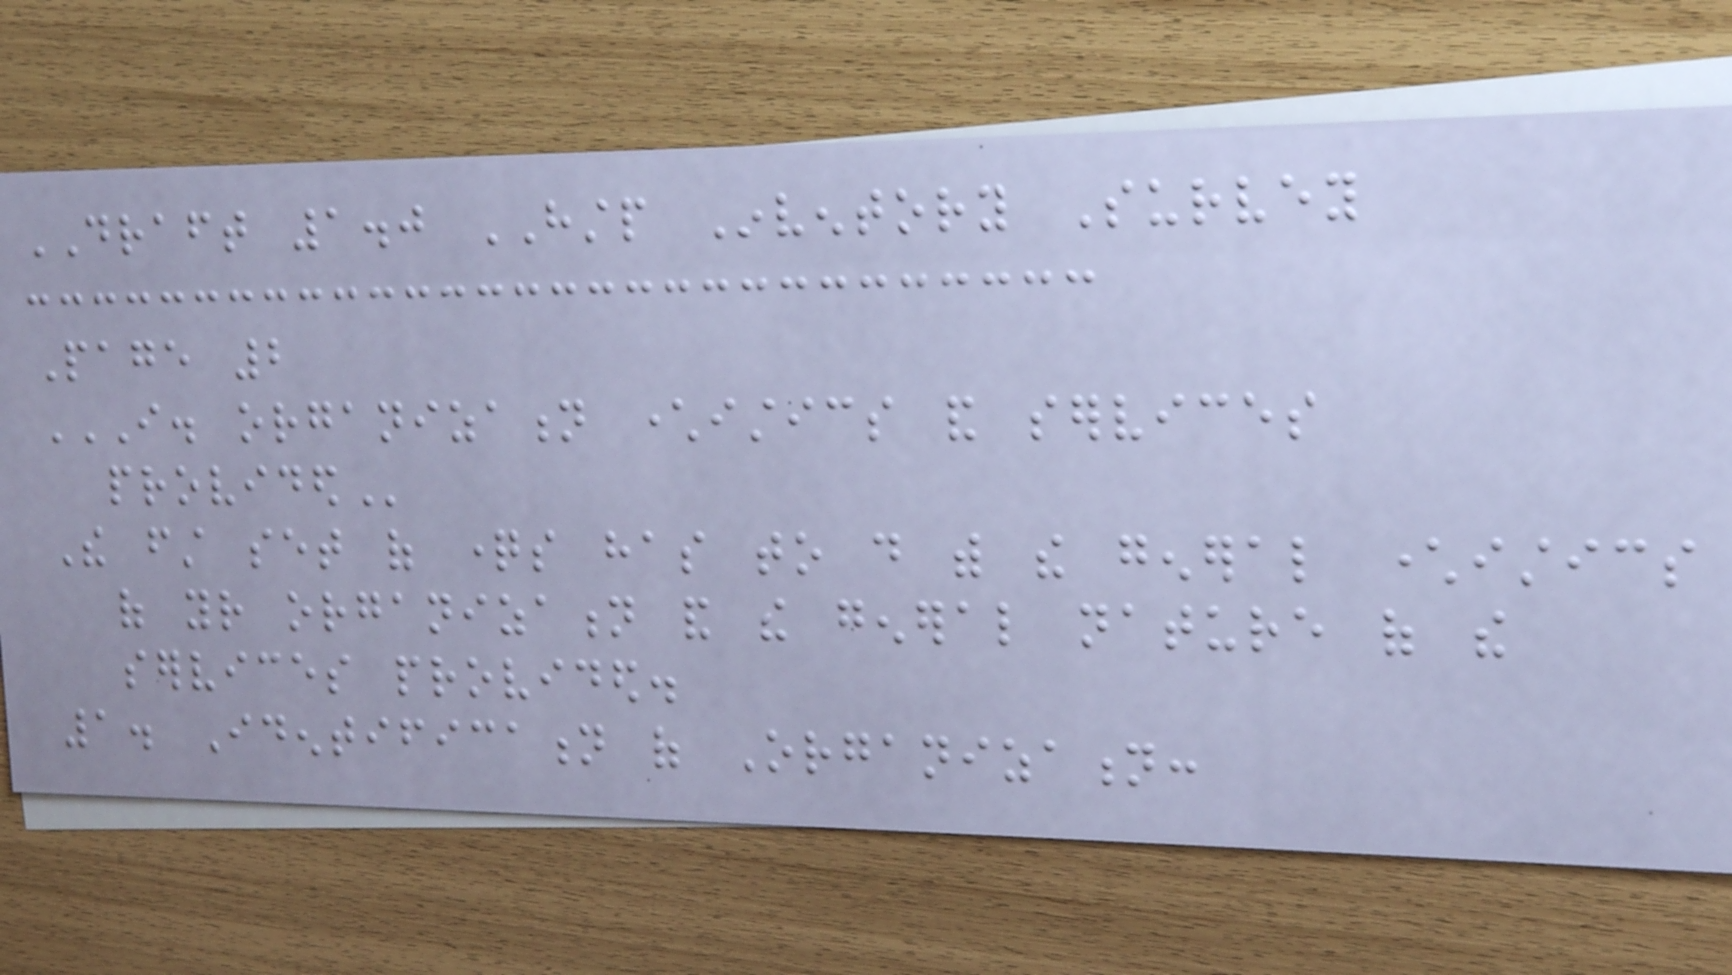DRAFT 1.0 HSTP Inventory Survey
Page 2
I. ORGANIZATION CHARACTERISTICS AND SERVICES
PROVIDED
The first set of questions has to do with the general characteristics
of your organization and the general nature of the
services provided.
1. Identification of Organization:
